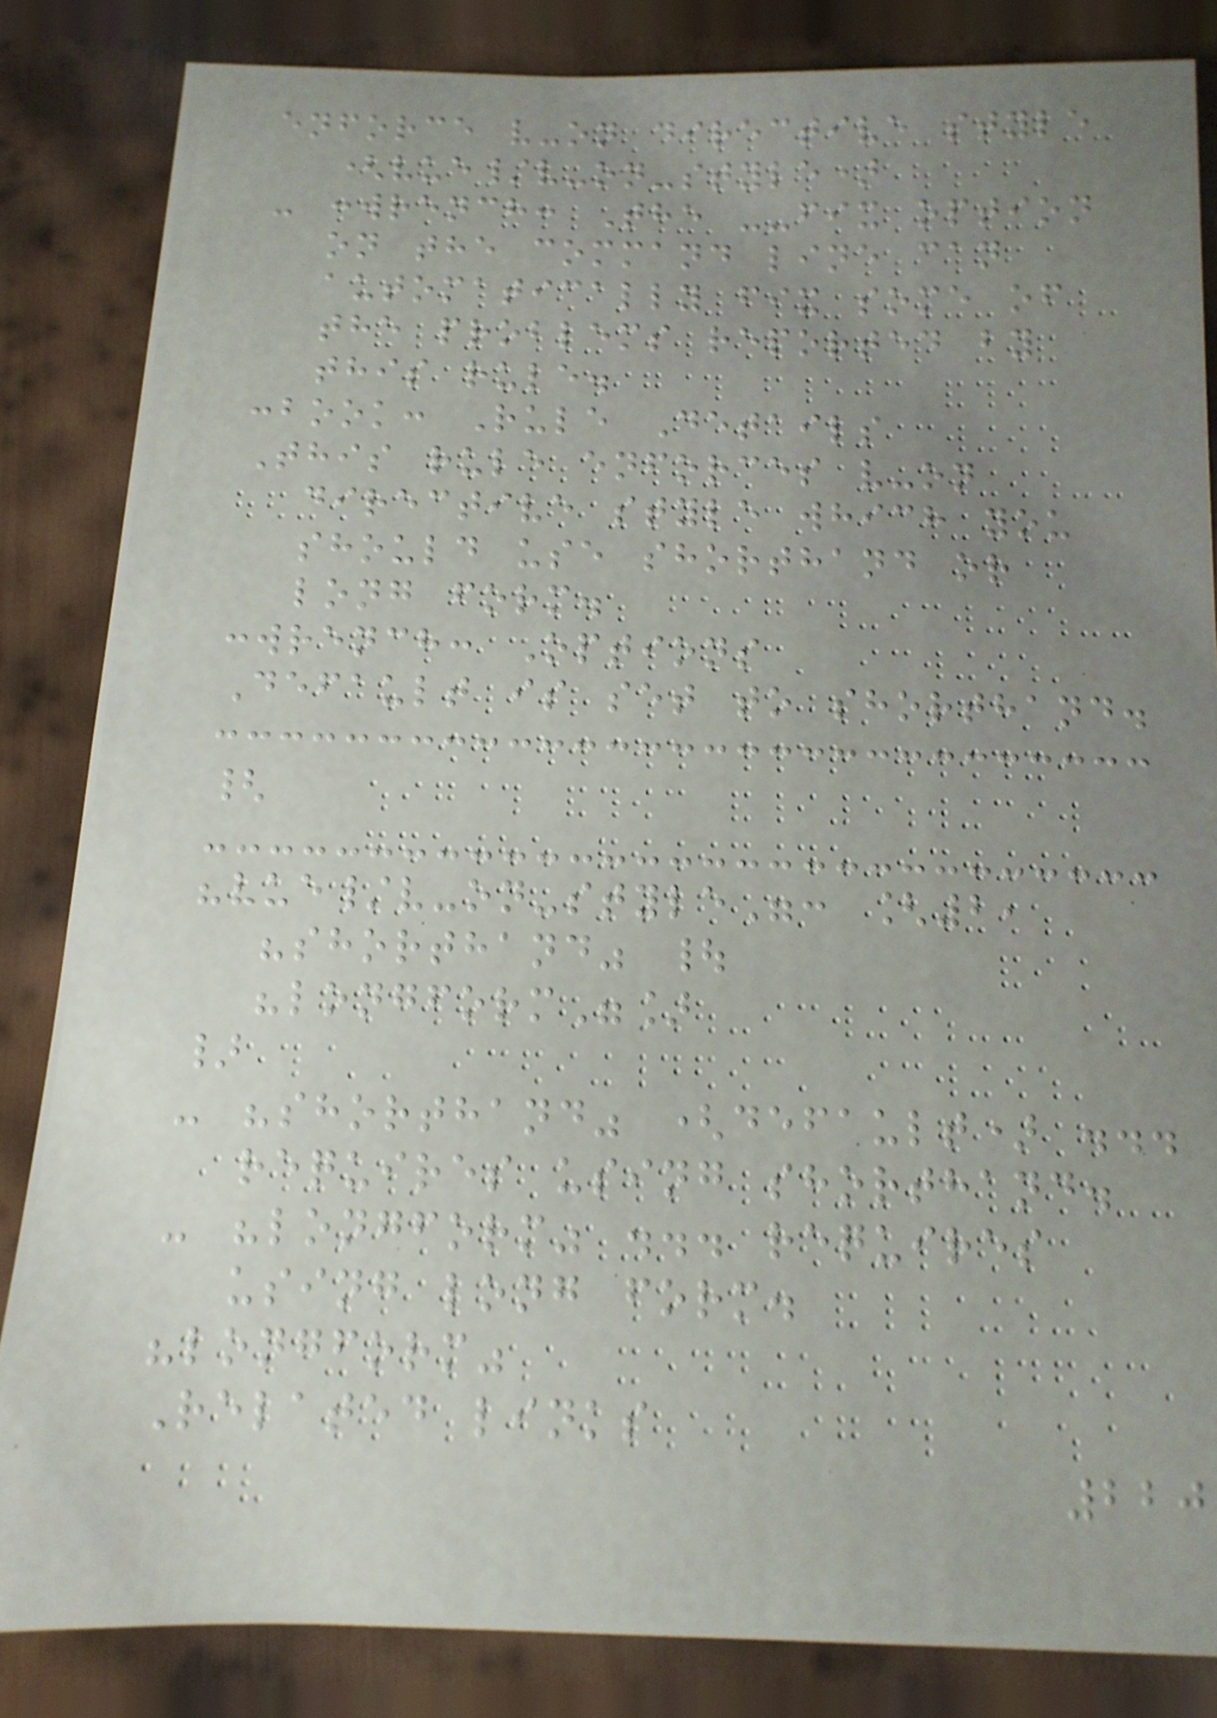enforce v-on directive style
(vue/v-on-style)
- :wrench: The --fix option
on the command line can
automatically fix some of
the problems reported by
this rule.
:book: Rule Details
This rule enforces v-on
directive style which you
should use shorthand or
long form.
:wrench: Options
Default is set to shorthand.
{
"vue/v-on-style": [2,
"shorthand" |
"longform"]
}
- "shorthand" (default) ...
requires using shorthand.
- "longform" ... requires
using long form.
"longform"
Related links
220
